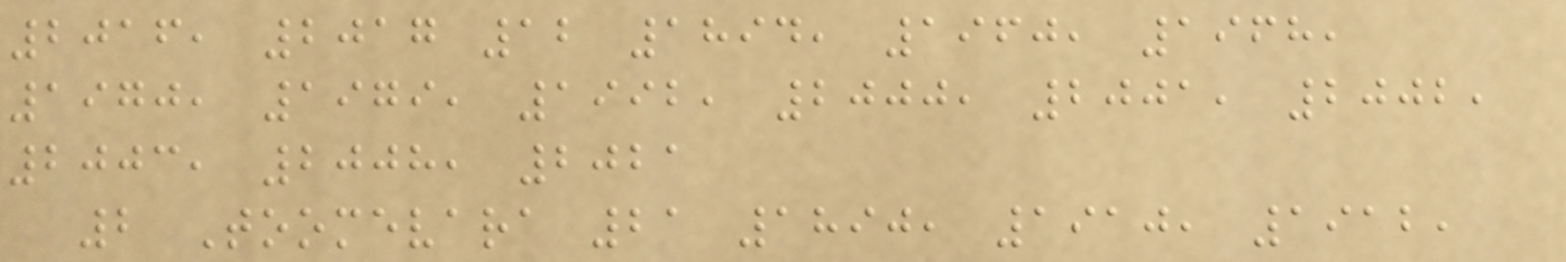2016, 2017 12 1894, 1960, 1968,
1970, 1979, 1992, 2000, 2001, 2002,
2003, 2008, 2021
2 Toomevara 21 1890, 1910, 1912,
